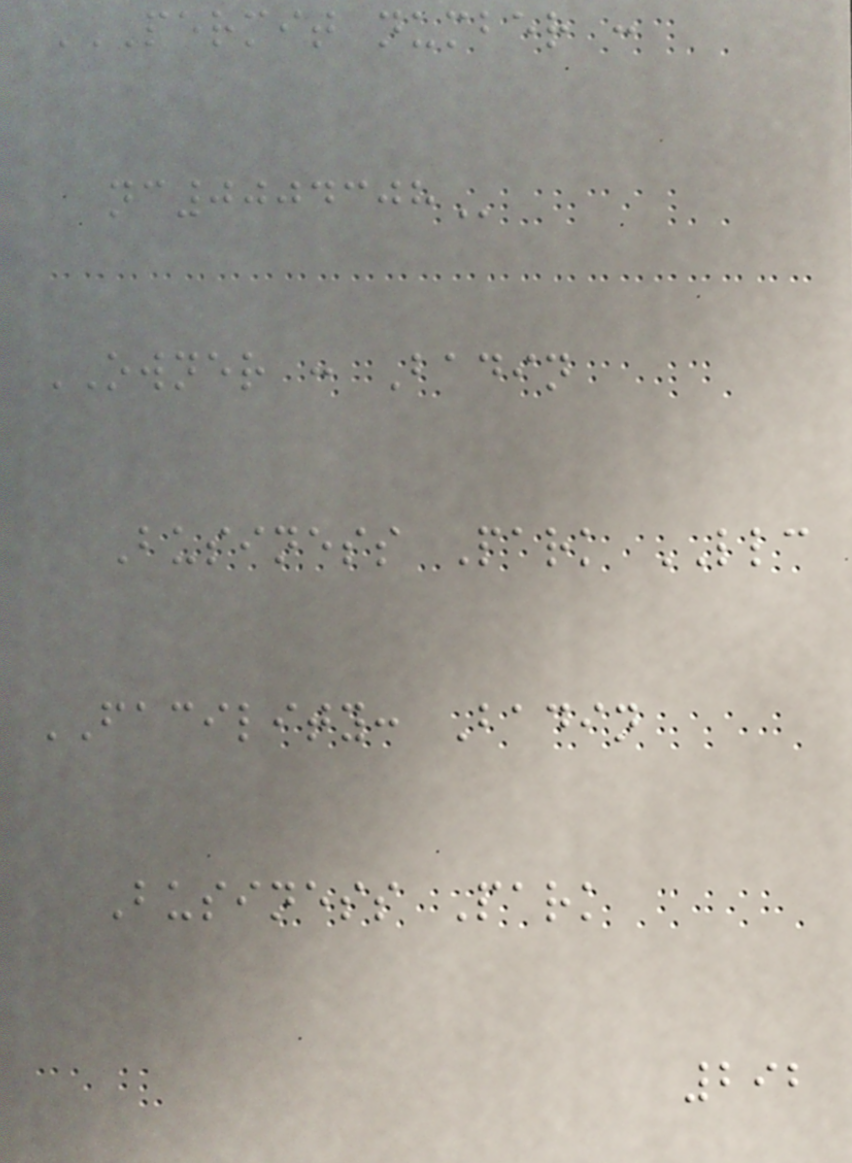PERMIT NUMBER :
NC0004308
OWNER : Badin
Business Park LLC
FACILITY: Badin
Business Park
292
